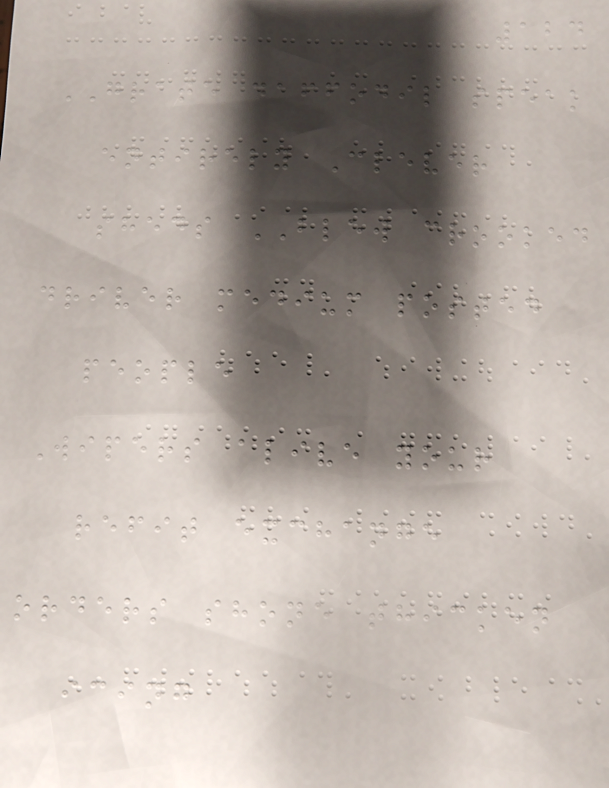124
GRATE daffodil speak
entirely Clever
sheds BLEW crooked
driver medium posted
people
Wipers alive your
refit exchange
orders shone thicken
icing
